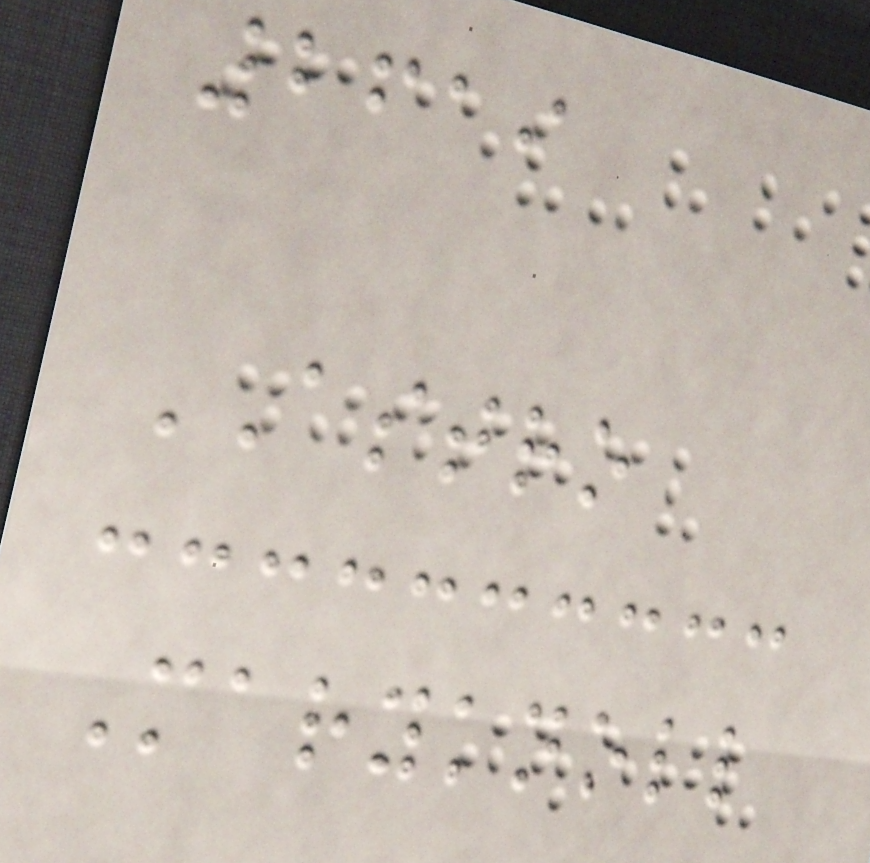2619
ASTRO
Maryknoll
